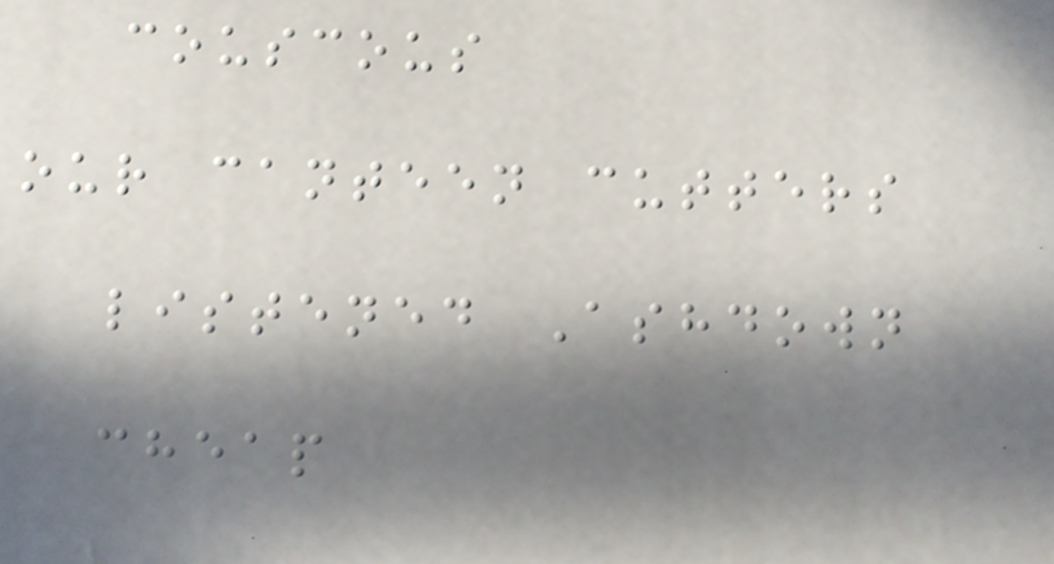couscous
our canteen cutters
listened Ashdown
cheap
